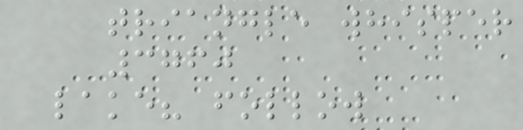triangle whisper
3760
lake? follow
